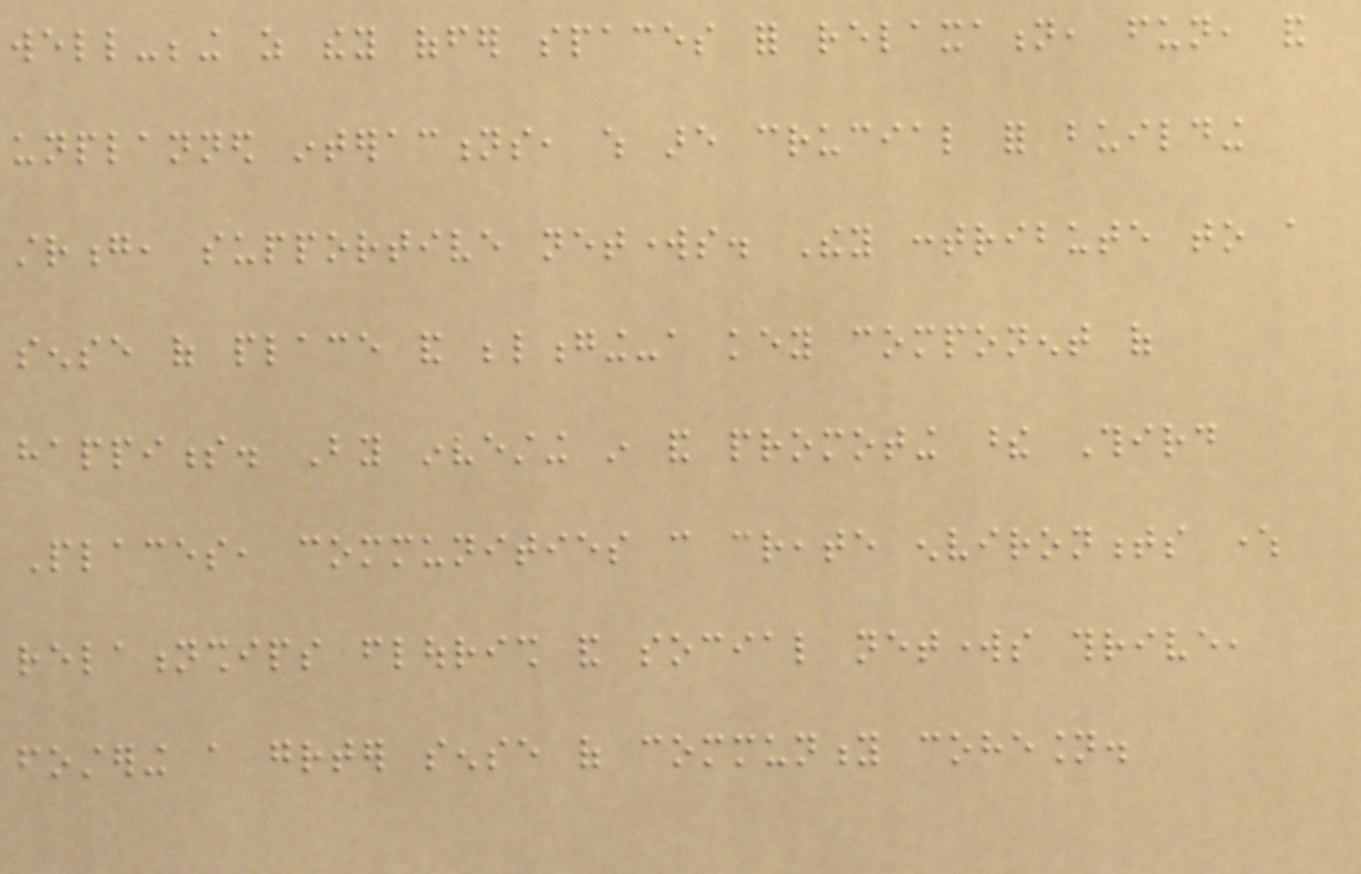well-being as they offer spaces for relaxation, fun, and
unplanned interactions, which are crucial for building
strong, supportive networks. They contribute to a
sense of place and belonging-a key component of
happiness. By investing in and promoting these Third
Places, communities can create environments where
relationships flourish and social networks thrive,
fostering a greater sense of community cohesion.
